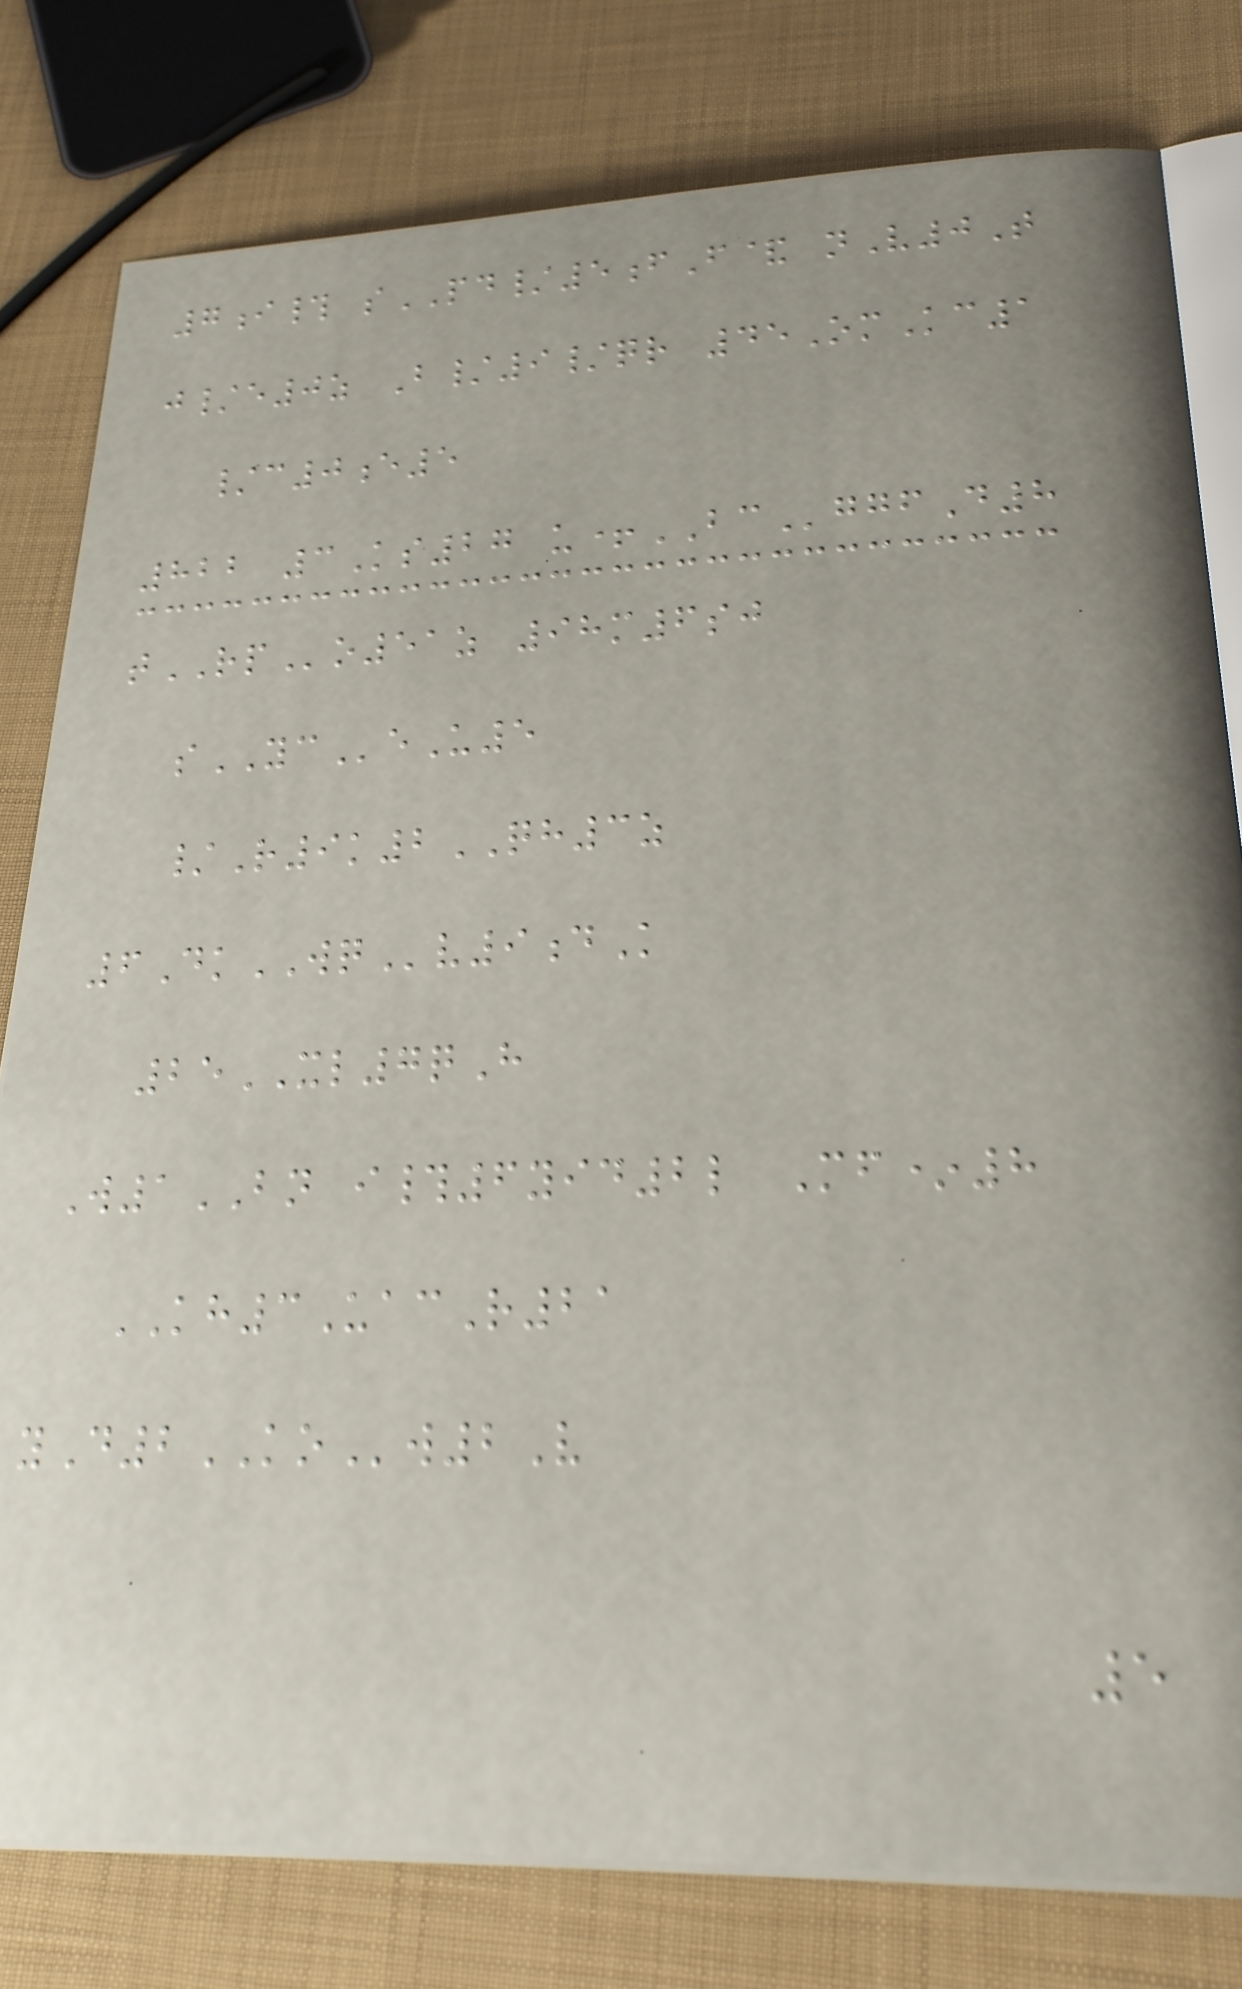7i# sPD/5fF& nV0T
j/e0z B/9/qr 45OmKc1
/c0e5
822 3Ks27 u+BCggfD8
tRPo51z 98m6sj
sYCeU5
/R9k2QH3z
6DkWQv9dK
25XL7qH
W1BN i#6yid2l Mf*8
KH3UacR21
yD2KOw2V
5
